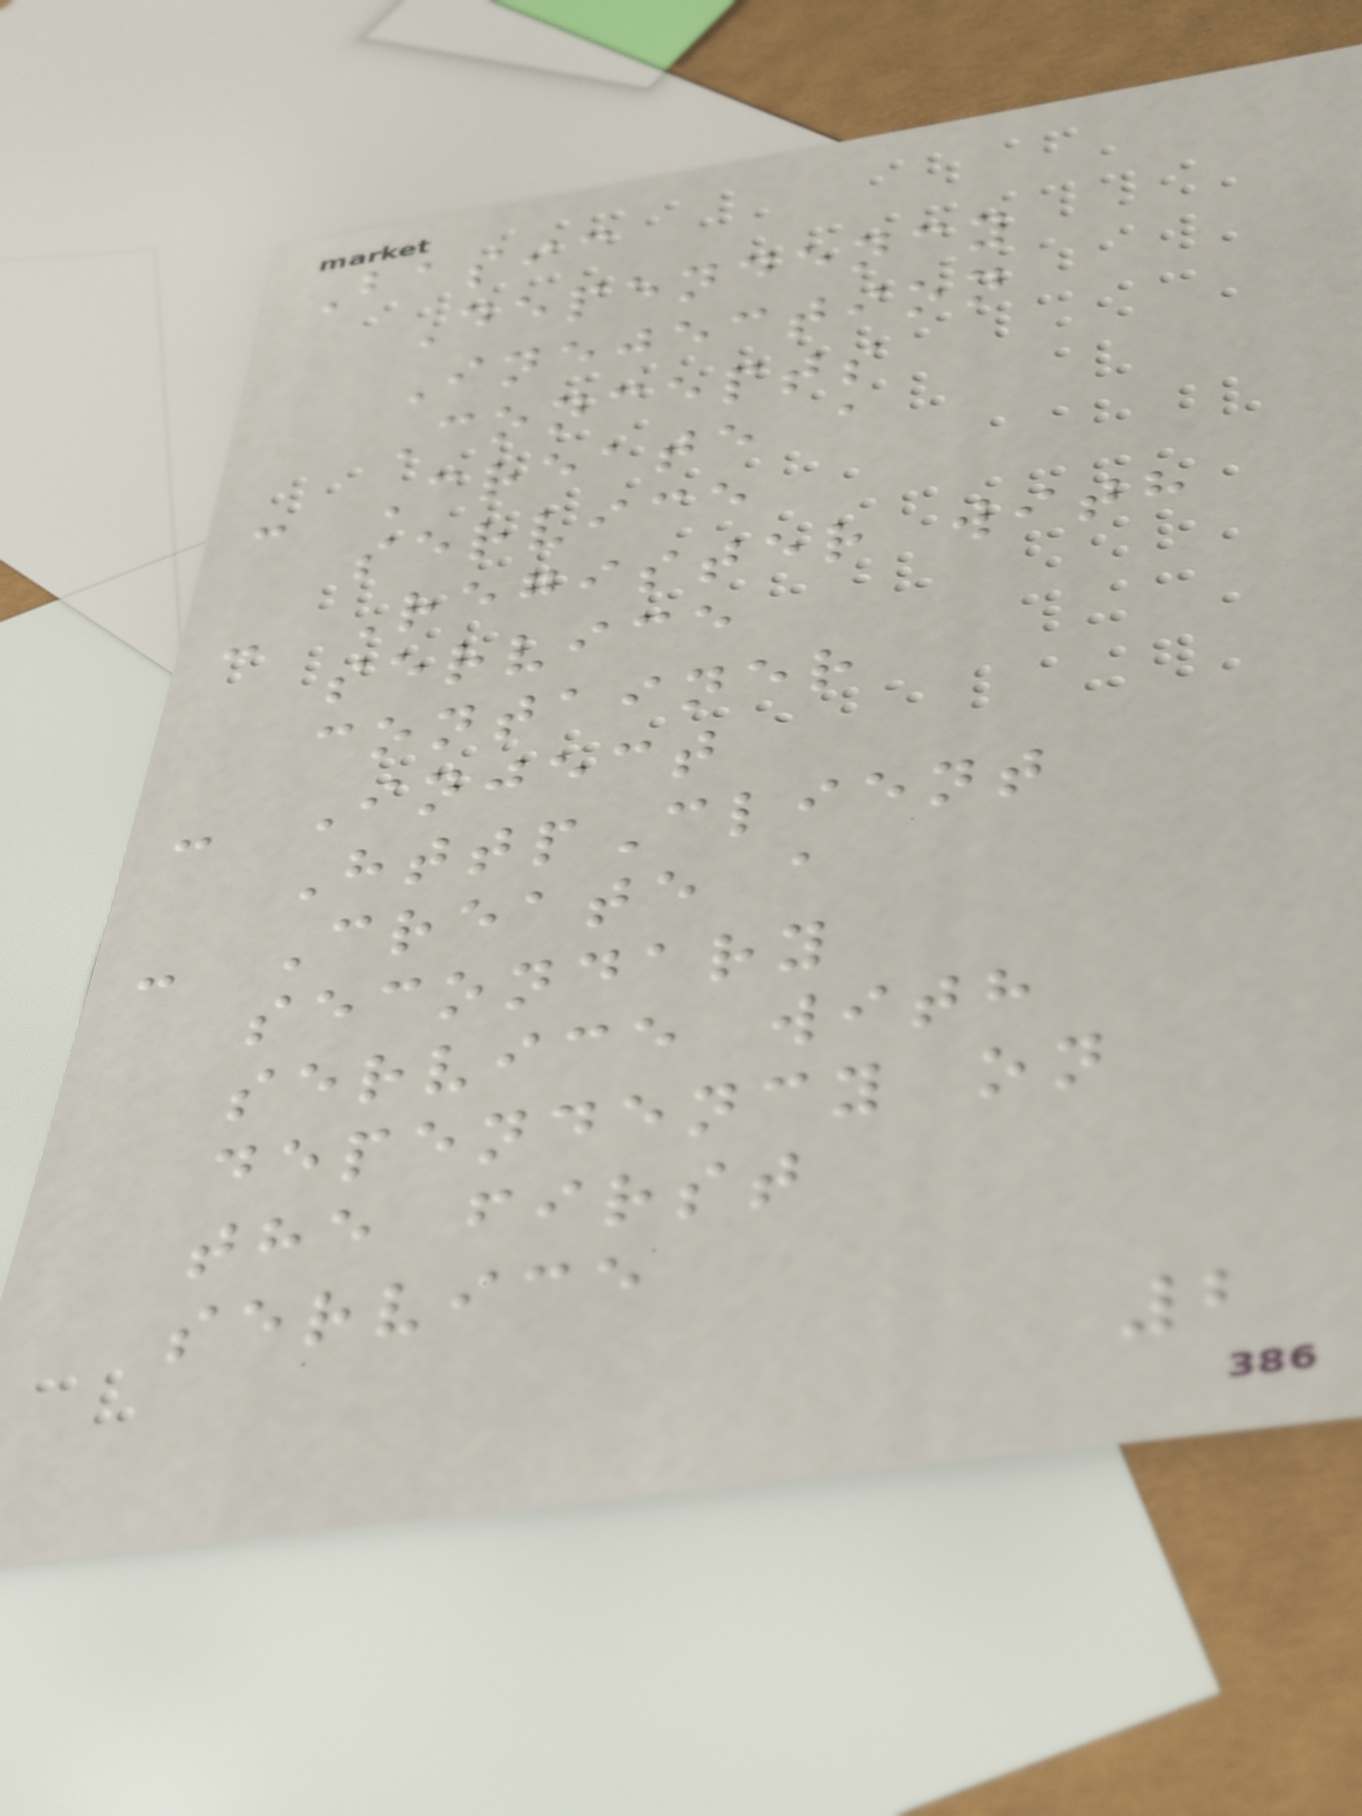Basic
Dependency
Inejection
Concepts
- Create a
service
- Register with
service
container
- Inject
HttpClient
- Create a
secondary
service with
dependency on
the first
service
2
